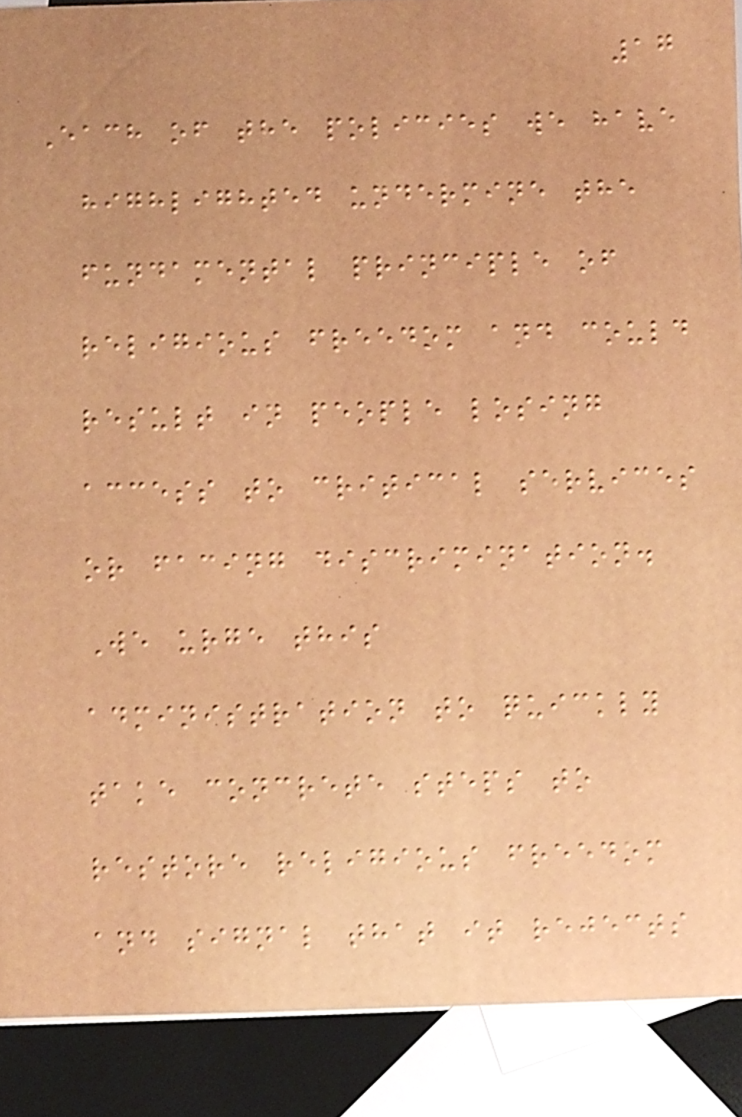17
Each of the policies we have
highlighted undermine the
fundamental principle of
religious freedom and could
result in people losing
access to critical services
or facing discrimination.
We urge this
administration to quickly
take concrete steps to
restore religious freedom
and signal that it rejects
